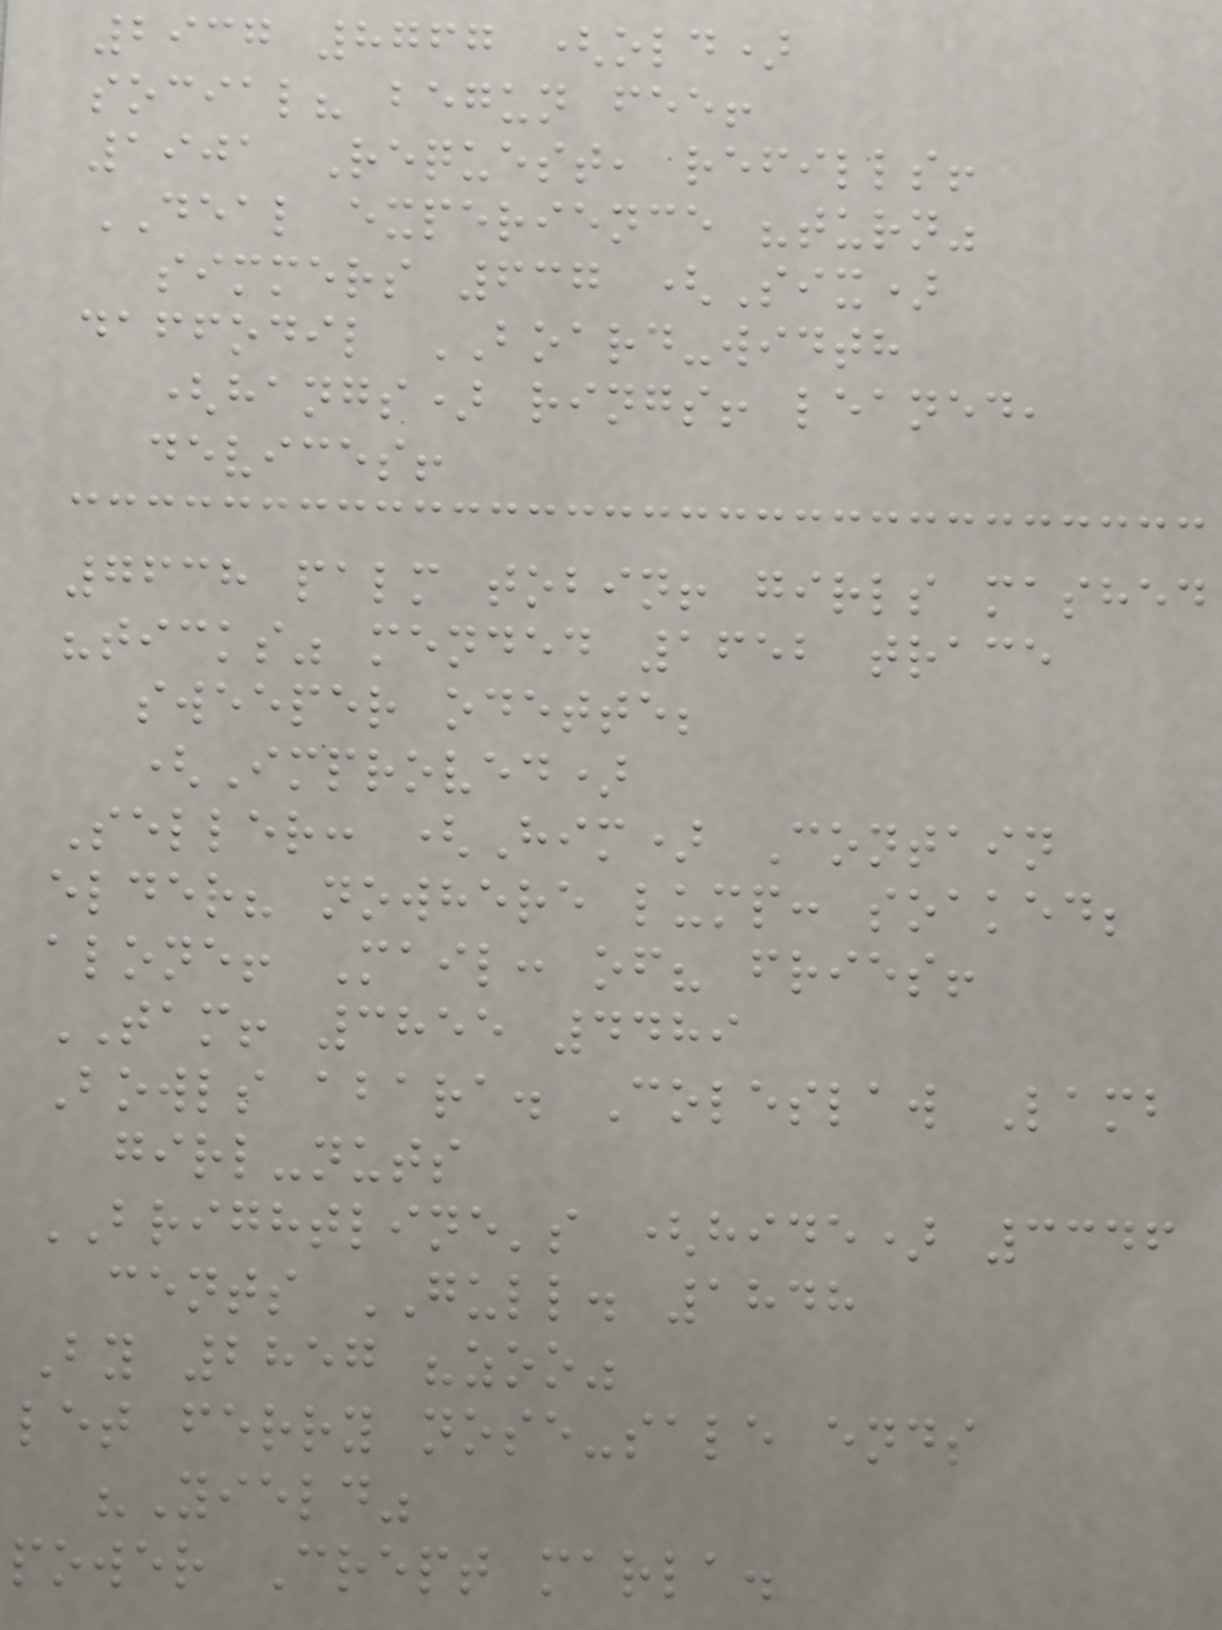2937 8767 (old)
social? begun fee!
1901 Request, refills!
DEAL experience "turn"
simmers 637 (Six)
daffodil BOARD-width
(hangs) rings! leaned,
devices!
7638 palm tobin! girls mashed
"ticks" mended 1652 trace
sweeper odette;
(Improved)
Seller: (Him) Contain
elder? nowhere lump: soaked;
alone! Mail: of? fries!
TAM! 3855 4489
Bowls abara. Coleslaw Lamb
girl-nuts
BRIGHTLINE's (hide) 3346
cents GULL. 1848
By 2857 "zoo"
let ferry nose-sale ends
"Yield"
power Crept marla.
